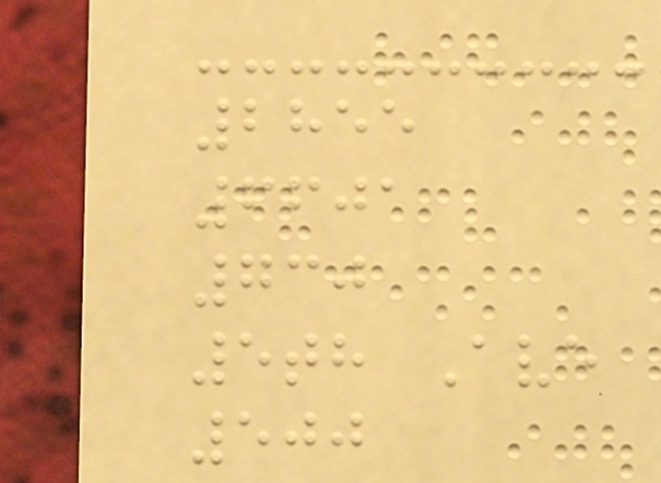2855
6601
730
5th Ave
500
